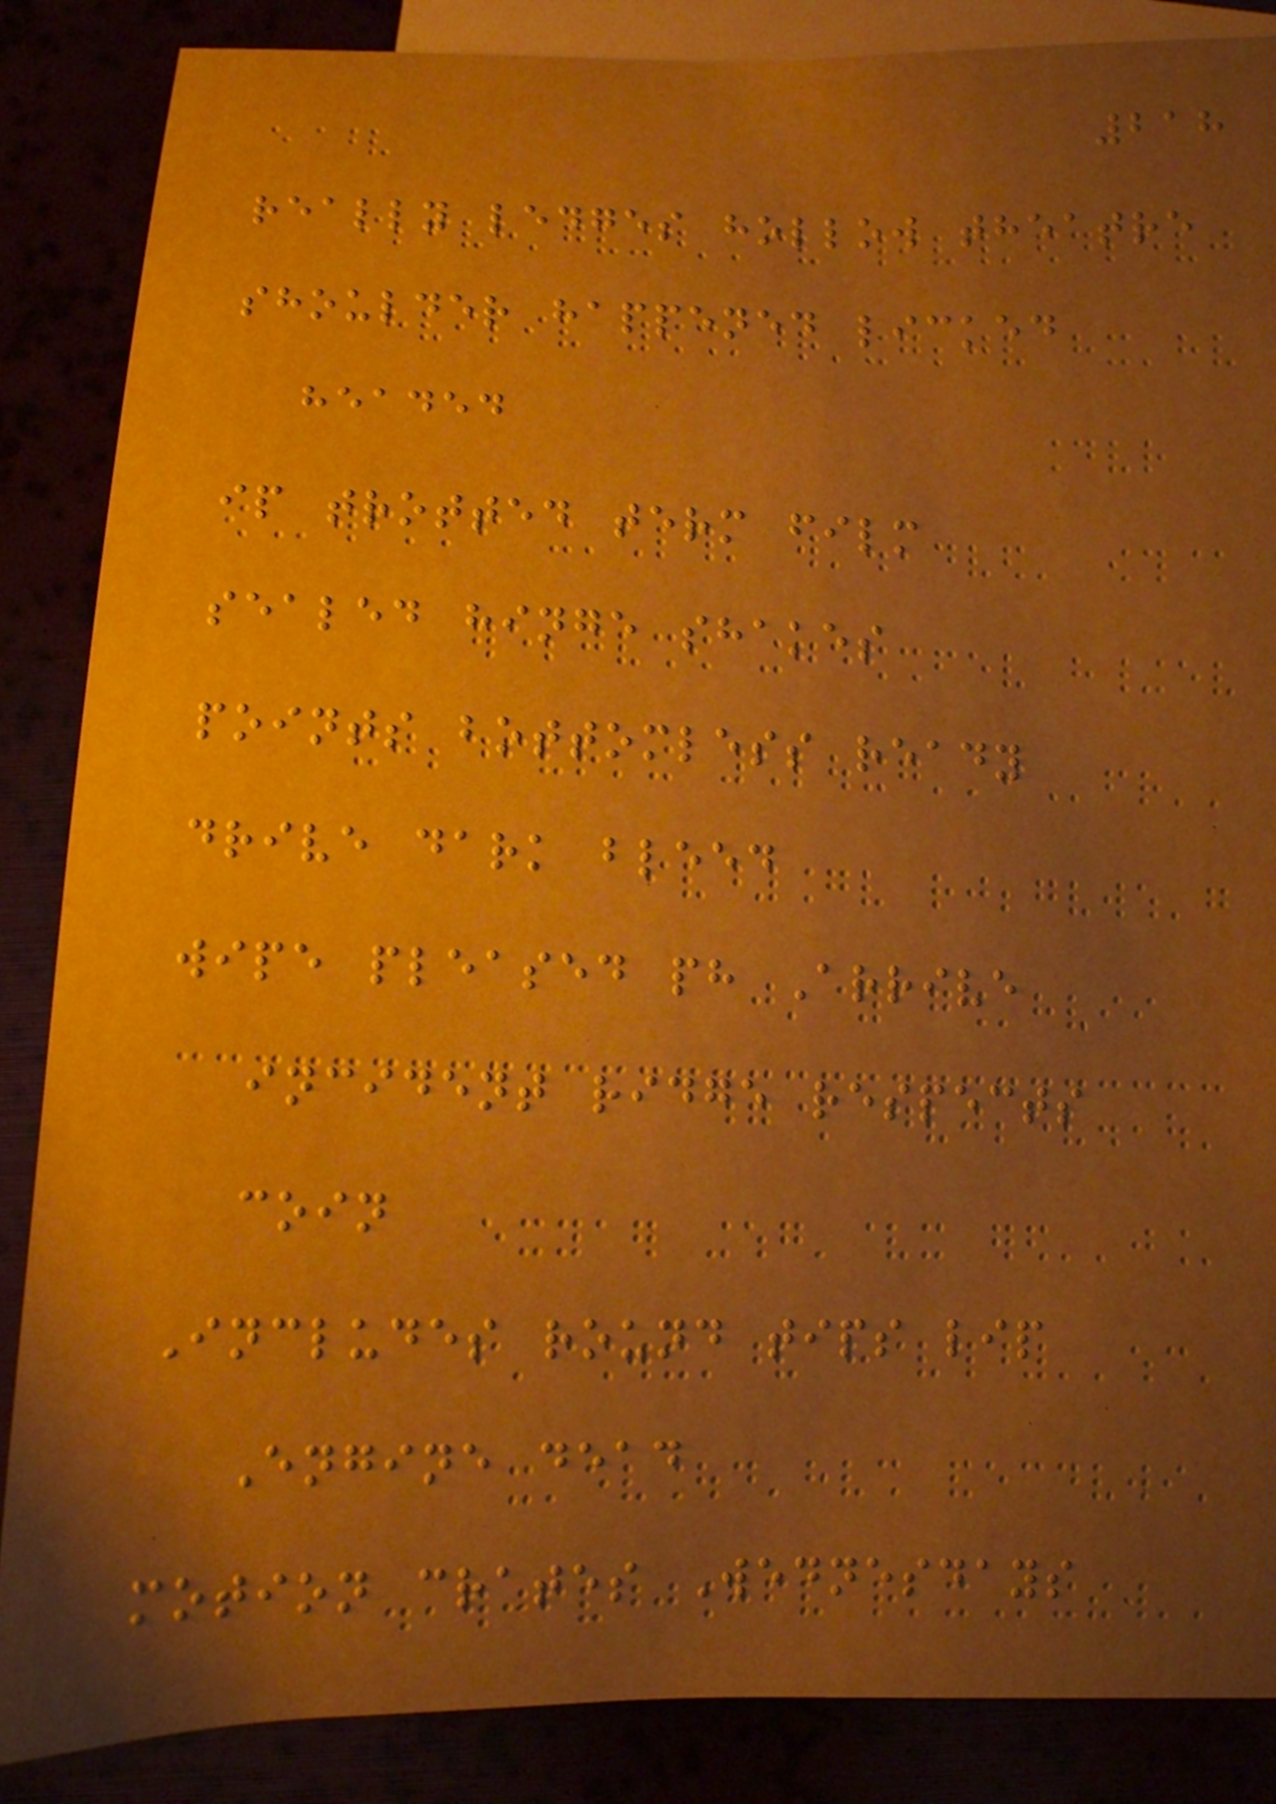218
really ledges hollow theatre
shoulder happened licked
headed
ip trotted term film
sealed hinge shakes
points bottomless ready
drive dark bleed
wipe pleased ph Arrive
incident ridge respects
coin
Includes round tips lip
Engine dead
motion crates Wednesdays
